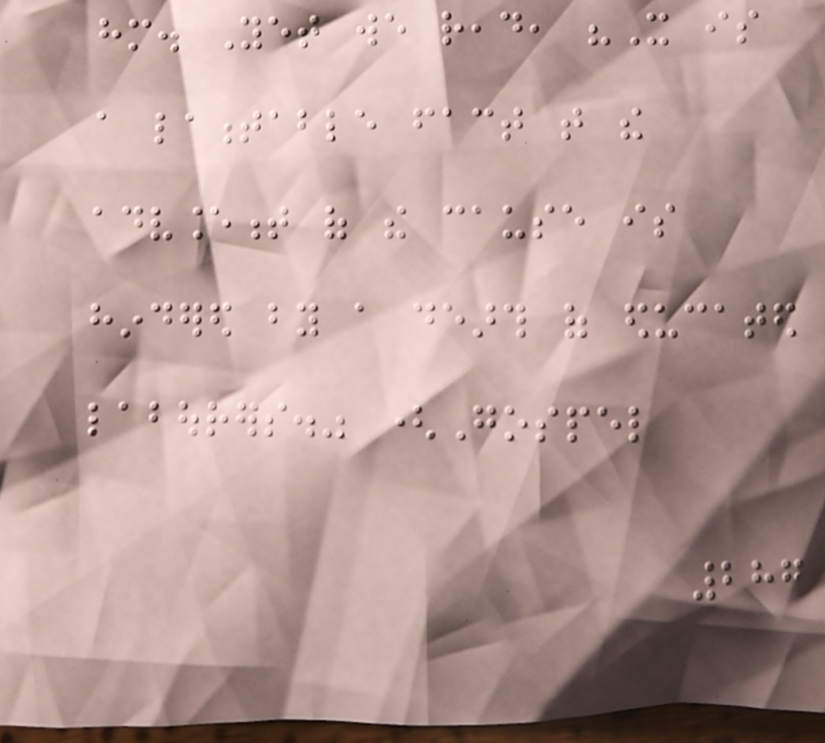him. Yet we read, "It is
a lamentable fact that the
advancement of the cause is
hindered by a dearth of educated
labourers." (Gospel
287
